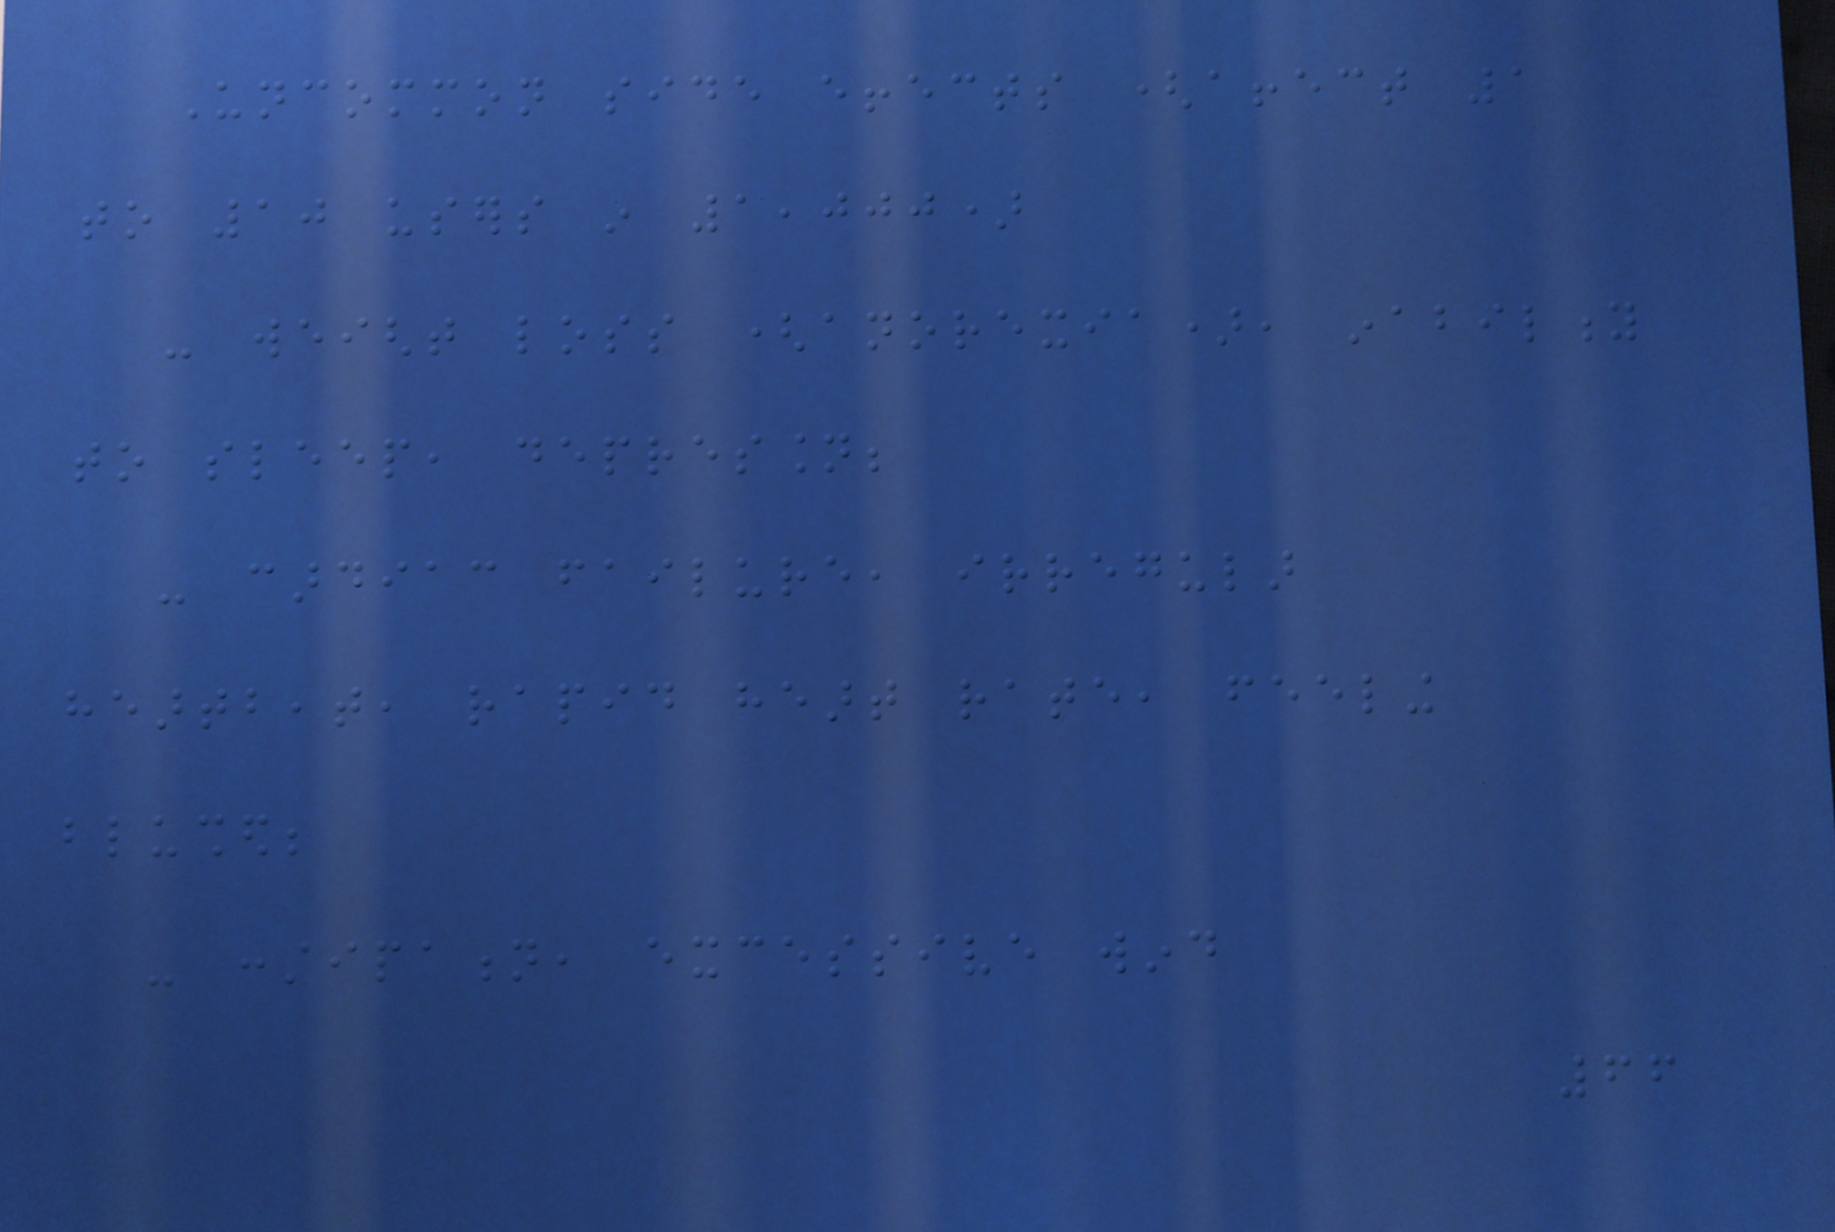Uncommon side effects (affect 1
to 10 users in 1,000)
- weight loss (anorexia), inability
to sleep, depression;
- cardiac failure, irregular
heartbeat, rapid heart rate, feeling
blushed;
- constipation, excessive wind
66
